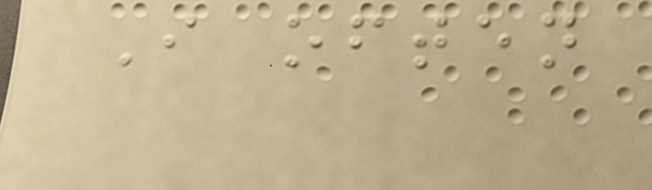I often
